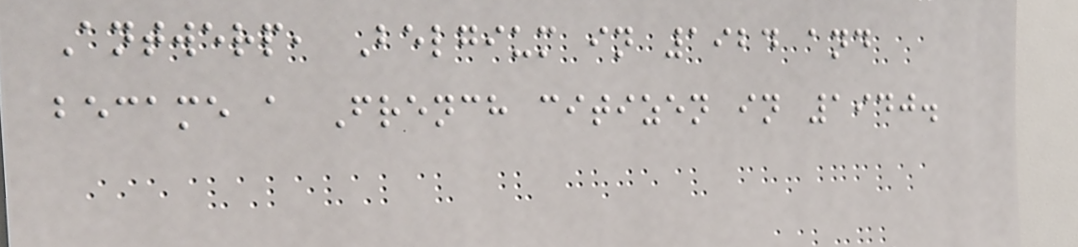Antwerp, Belgium in 1924 and
became a French citizen in 1940.
